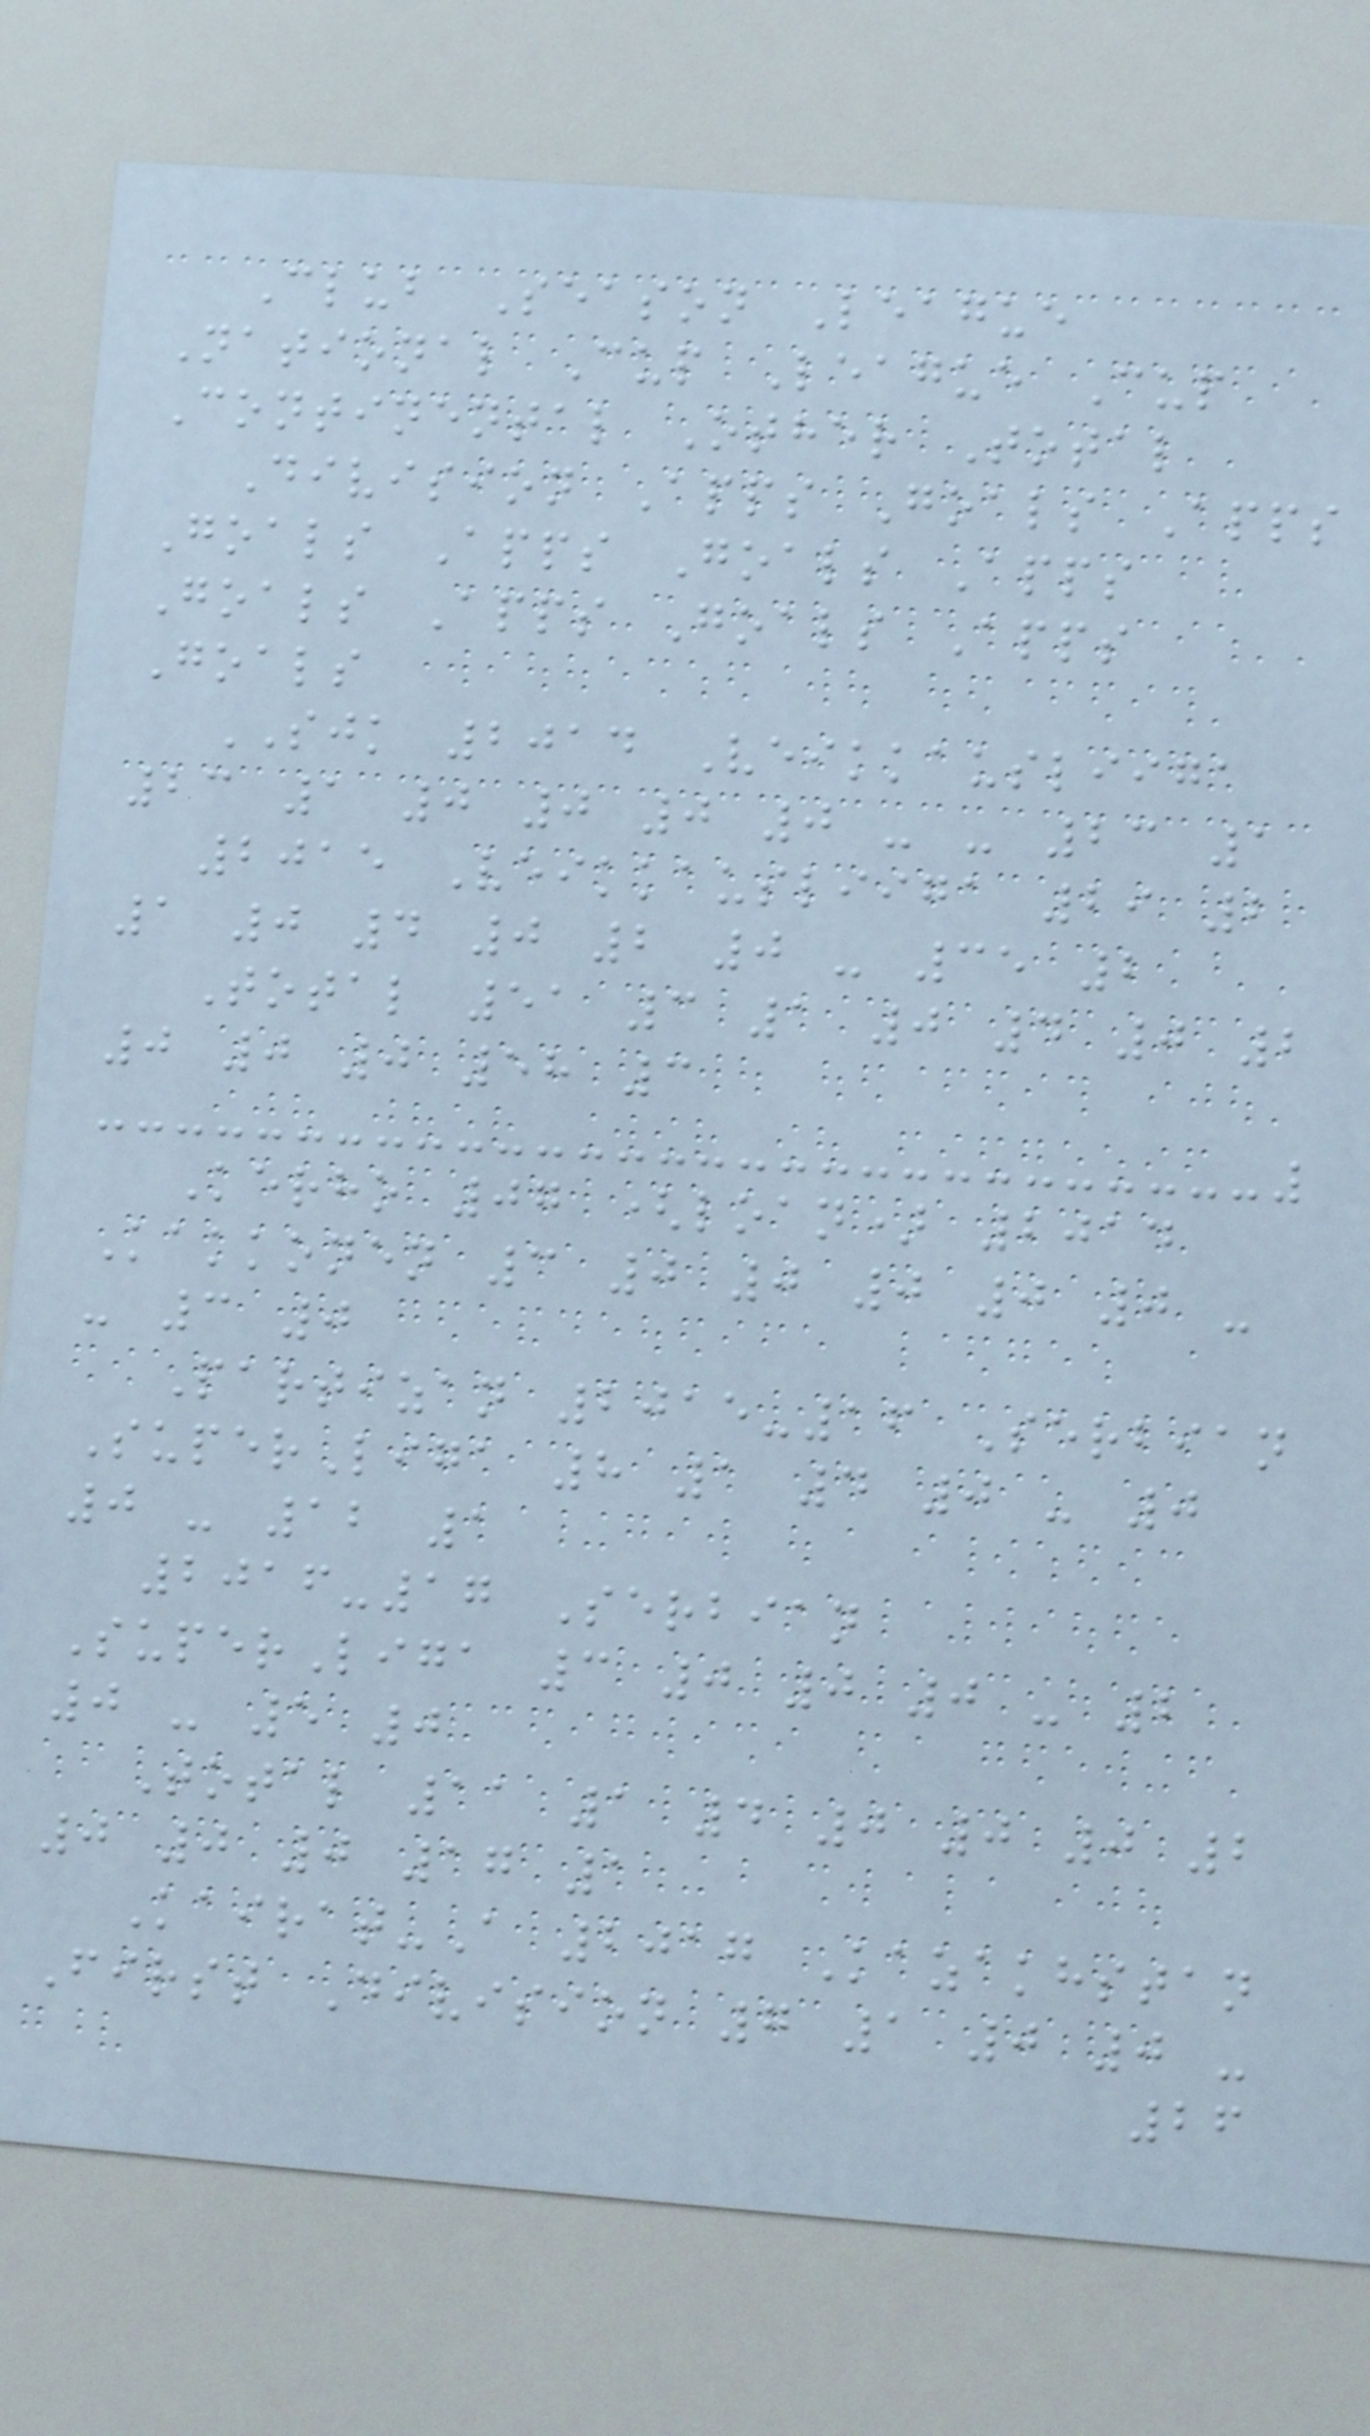Club Season League
National Cup League Cup
Continental Other Total
Division Apps Goals Apps
Goals Apps Goals Apps
Goals Apps Goals Apps
Goals
SJK 2014 Veikkausliiga
23 1 0 0 0 0 - - 23 1
2015 Veikkausliiga 29 2
1 0 4 0 2 0 - 35 2
Total 51 3 1 0 4 0 2
0 0 0 58 3
Kerho 07 (loan) 2014
Kakkonen 3 0 0 0 0 0 -
- 3 0
Partizan 2015-16 Serbian
SuperLiga 8 1 4 0 - 0
0 - 12 1
2016-17 Serbian
SuperLiga 3 0 0 0 - 2
0 - 5 0
Total 11 1 4 0 0 0 2
0 0 0 17 1
Kairat-A 2017 Kazakhstan
First Division 7 1 0 0 -
26
